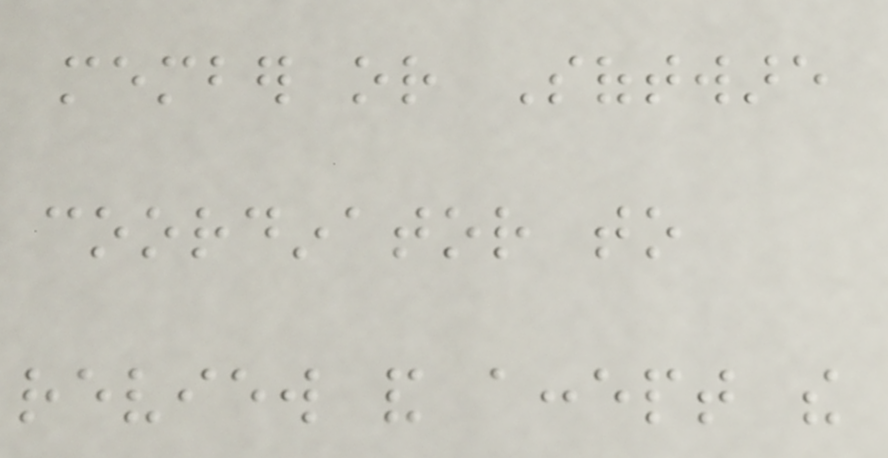member or Software
coordinator to
review and accept the
